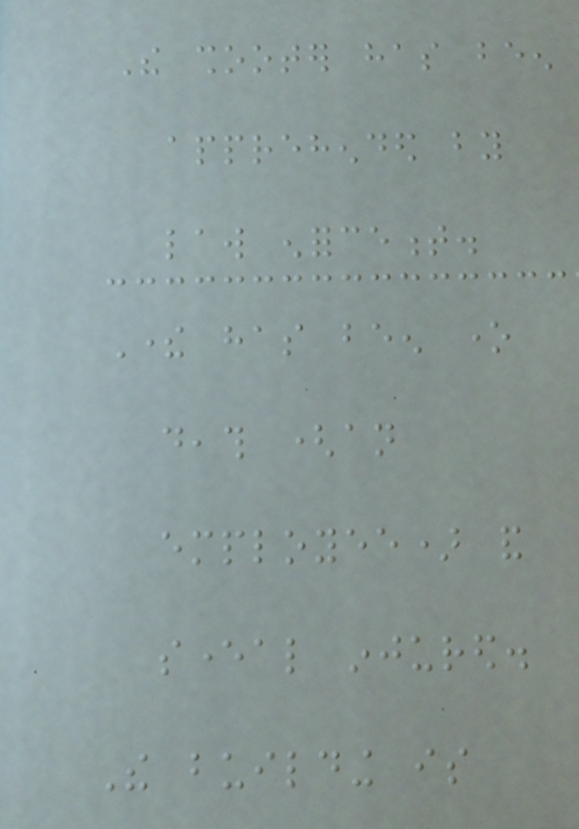The shooter has been
apprehended by
law enforcement.
There has been one
death (an
employee) and
several injured.
The building is
